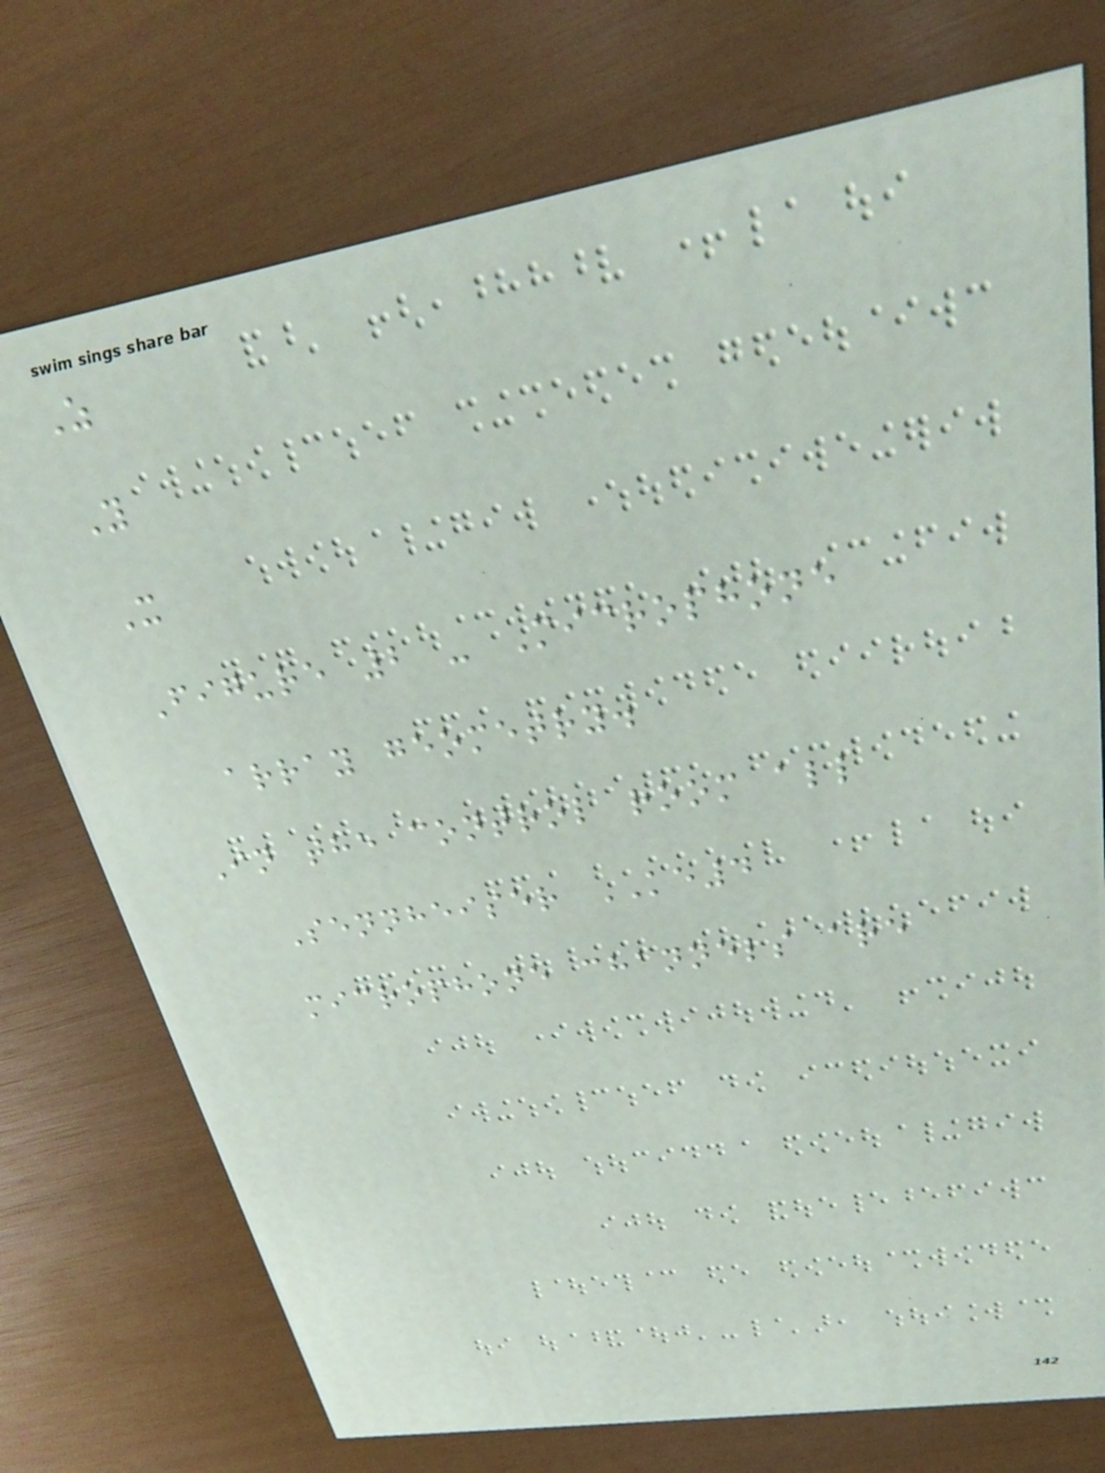Z
Y
X
Figure 2 - Microphone
array geometry.
In the control room all
Sennheiser KE4
microphone channels are
